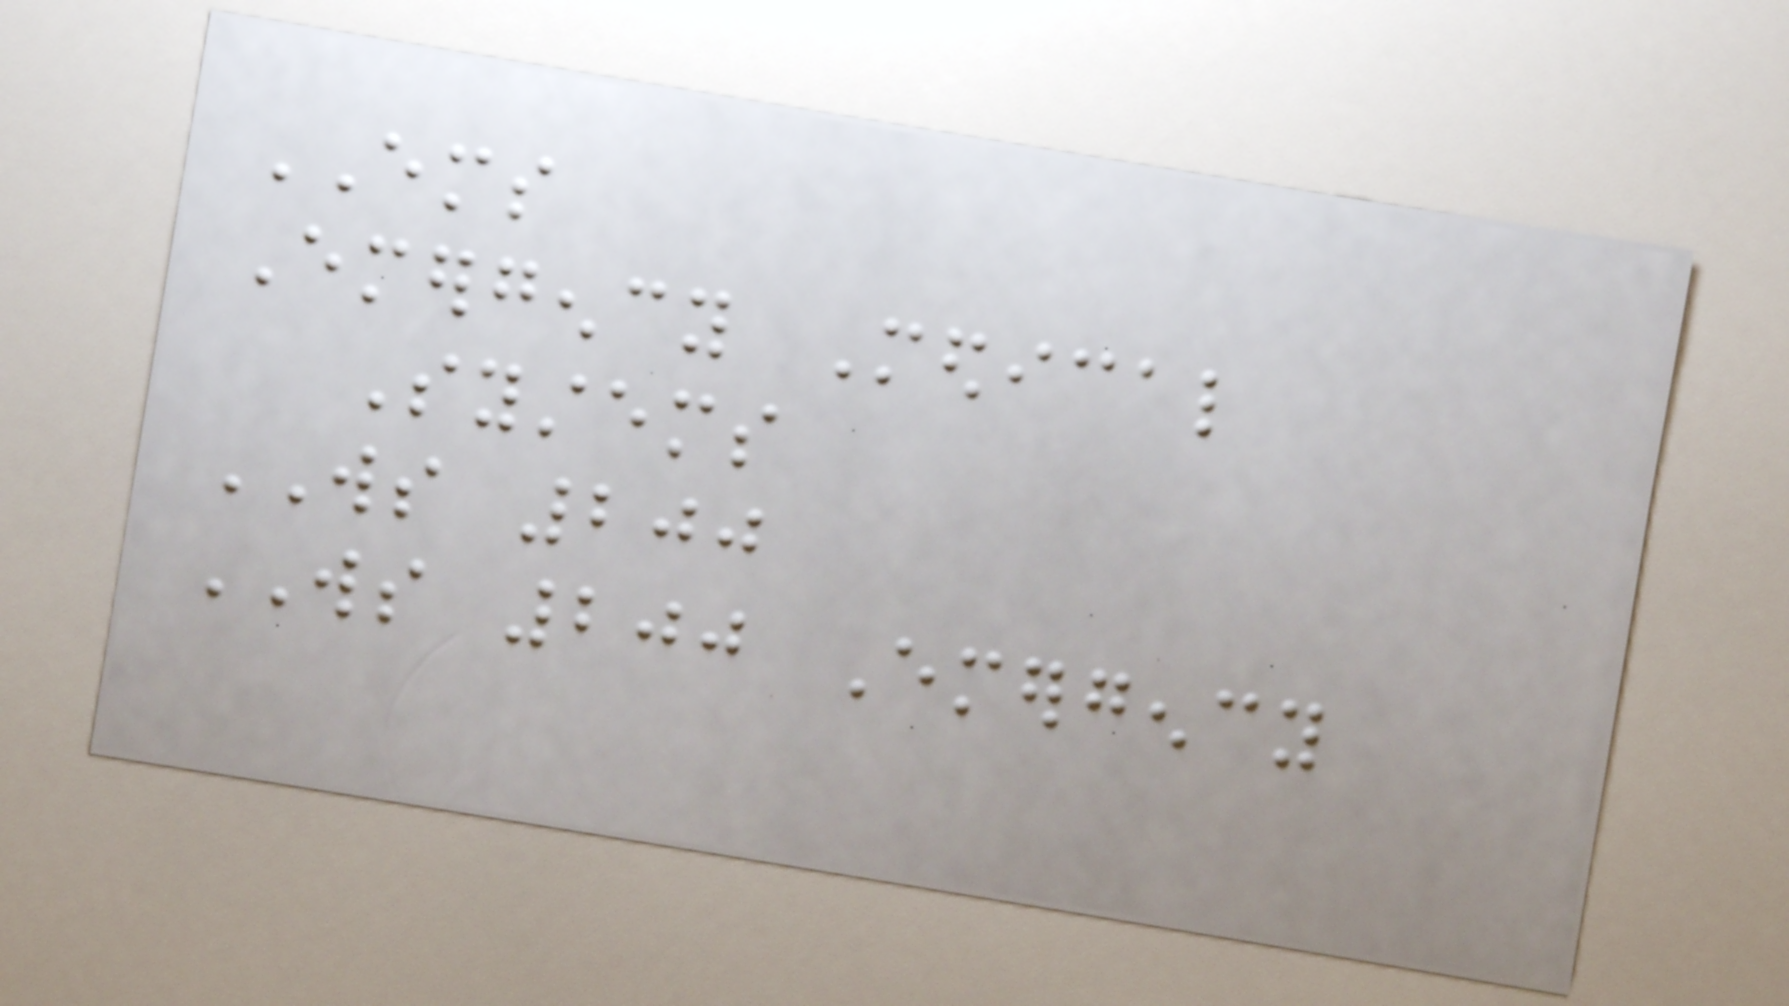EMS
Emergency Medical
Systems
WS 200
WS 200 Emergency
